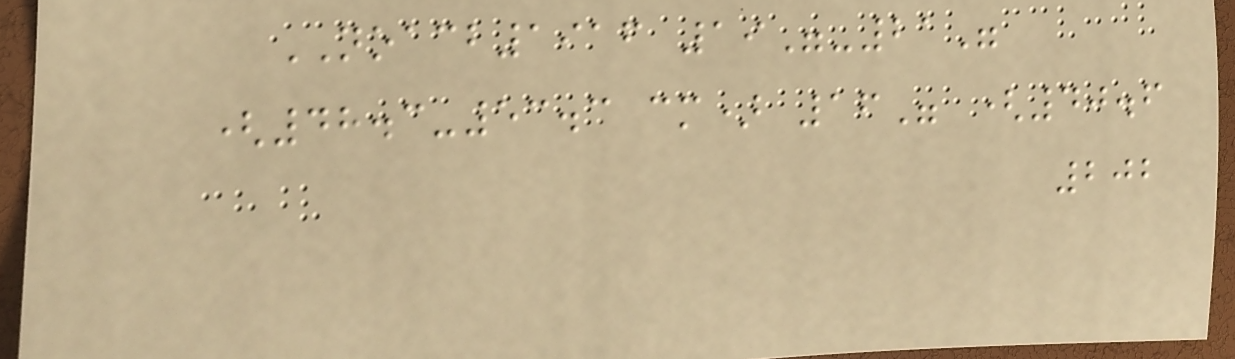NOACB1916 19"-21"
(48.3-53.3 cm) 16" (40.6
202
